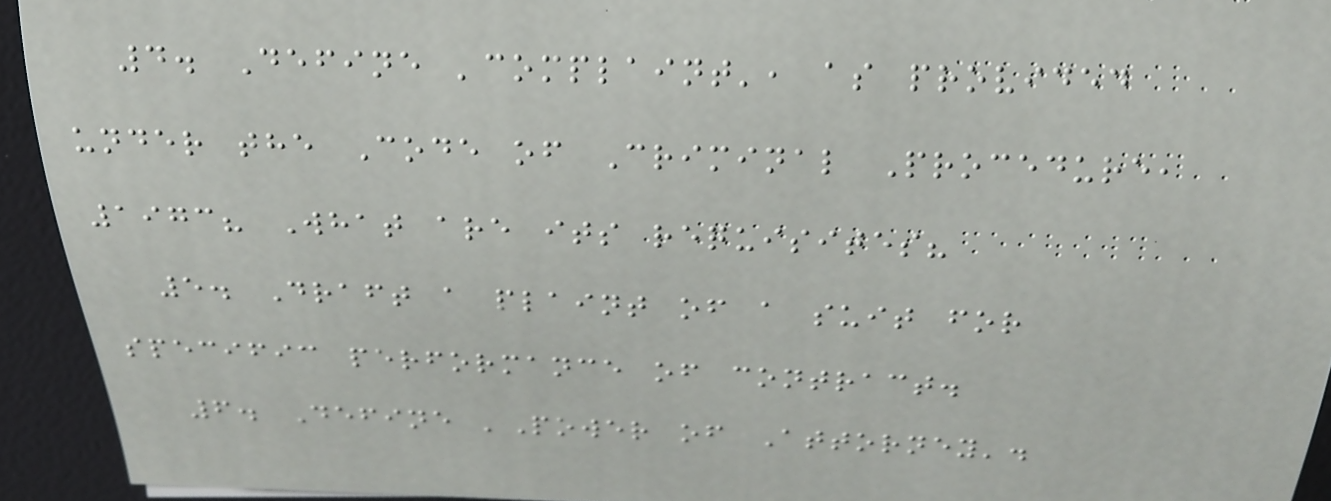4. Define 'complaint', as provided
under the Code of Criminal Procedure,
1973? What are its requisites?
5. Draft a plaint of a suit for
specific performance of contract.
6. Define 'Power of Attorney'.
